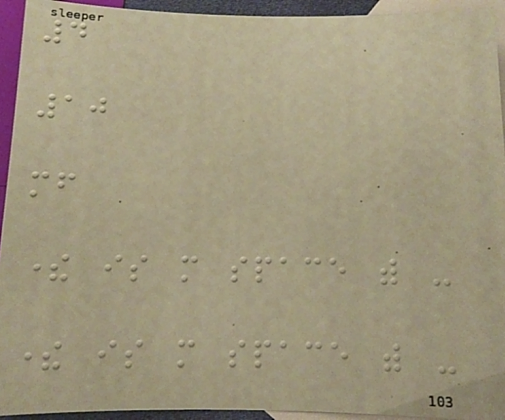4
10
mf
there is more space with -
there is more space with -
